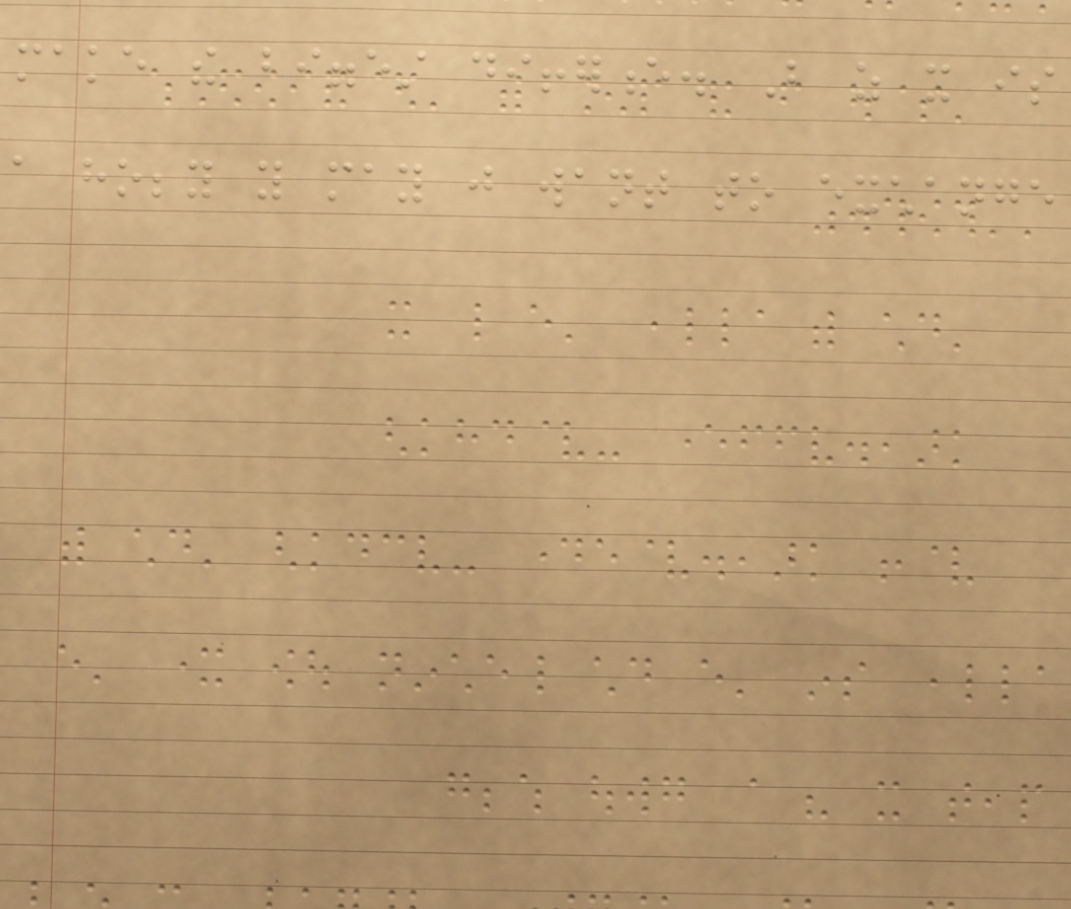make the biggest difference. But as it is
a hobby you may just want to exchange
